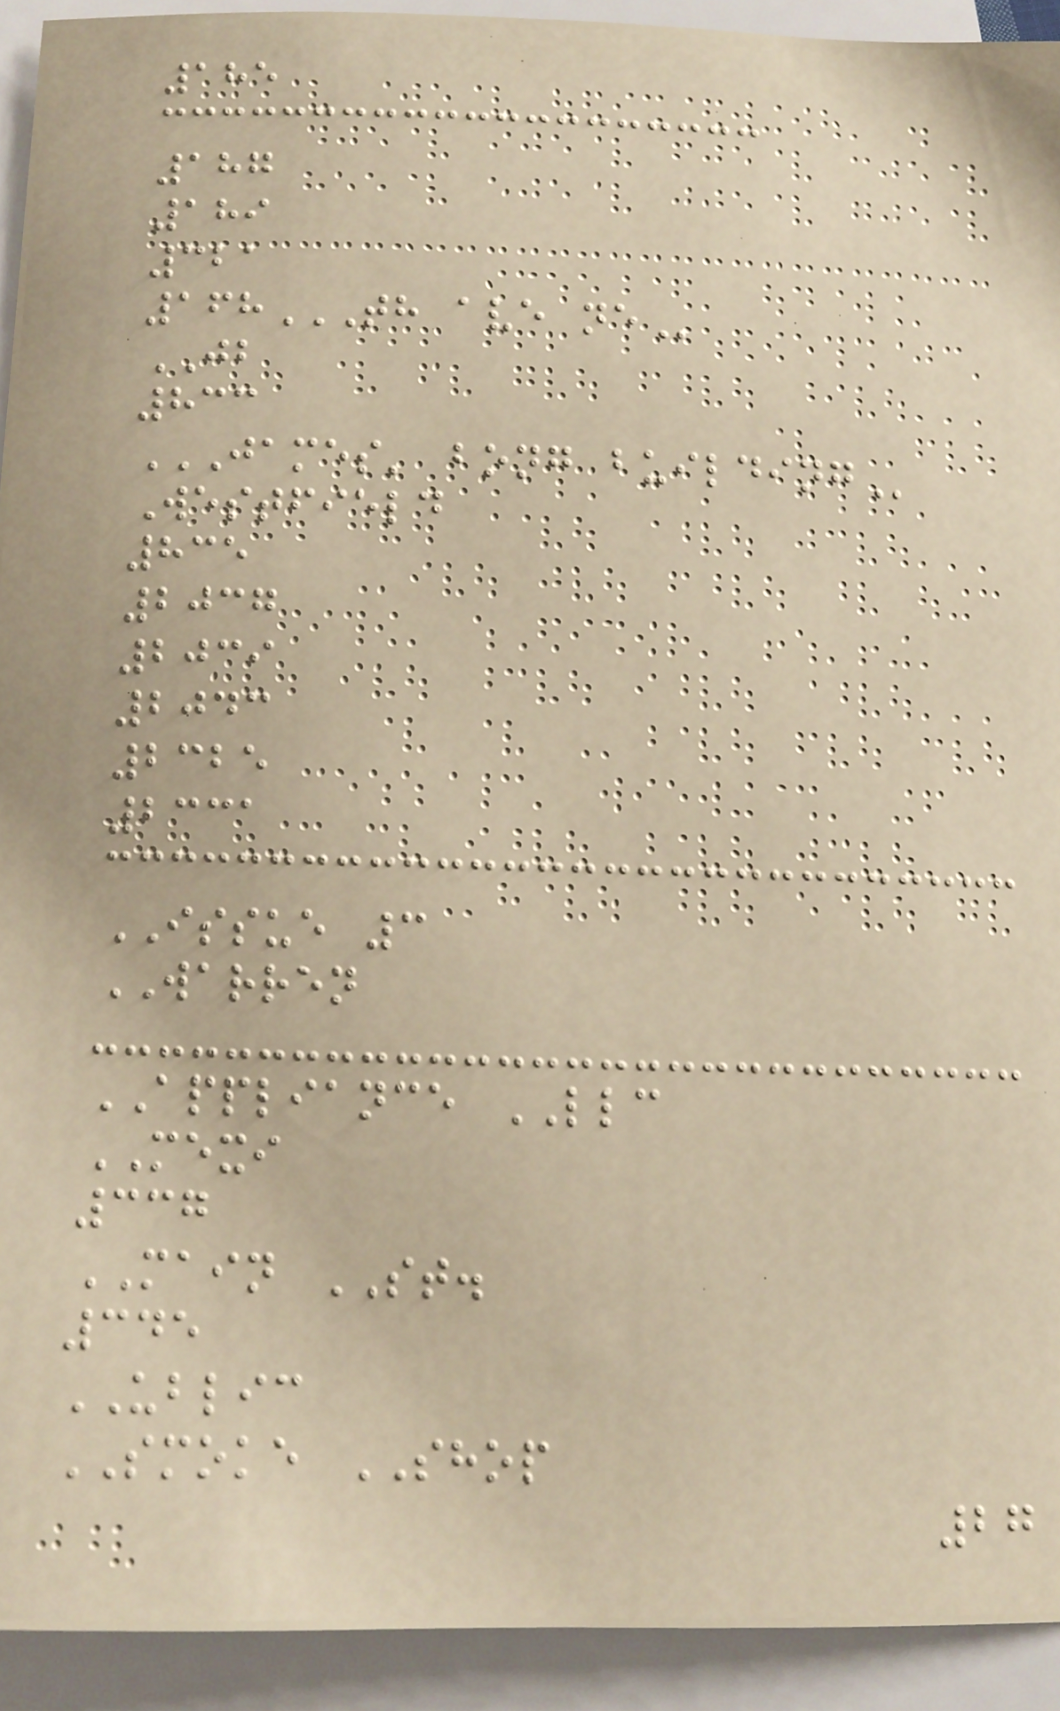185
187
189
321
168TH AVE NE
JB
833
JAMES' BONG BUILDING
Westfield
835
2037
2039
2043
2325
2331
ISSUE 3
WARREN
APPLIANCE LLC
MEXI
337
MAIN ST.
345
UBLIC
SMOKE SHOP
27
